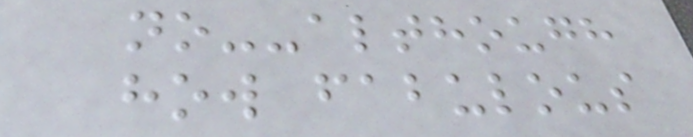no--although
how fabulous
